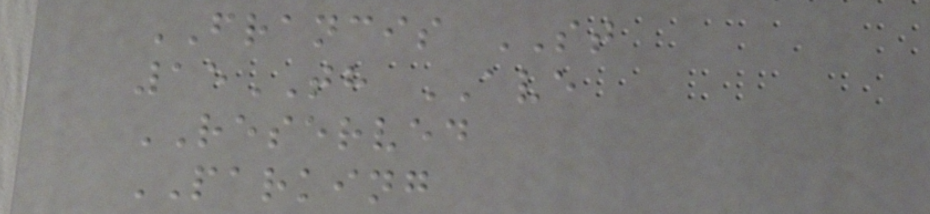FRANCIS ST
15TH AVE
RESERVED
PARKING
